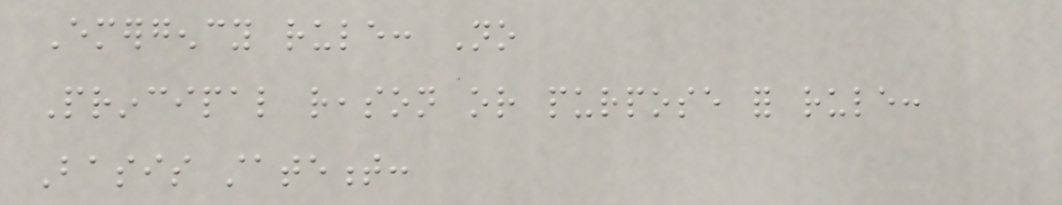Emergency rule: No
Principal reason or purpose for rule:
Basis statement:
